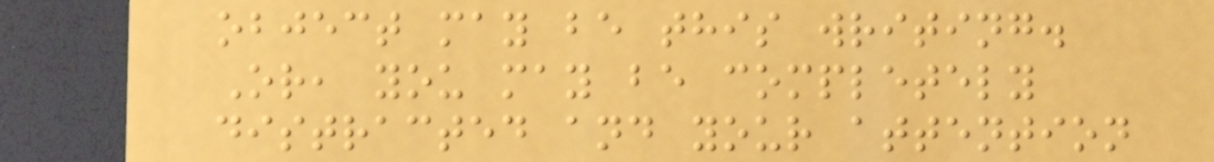object may be this writing.
Or, you may be completely
distracted and your attention
